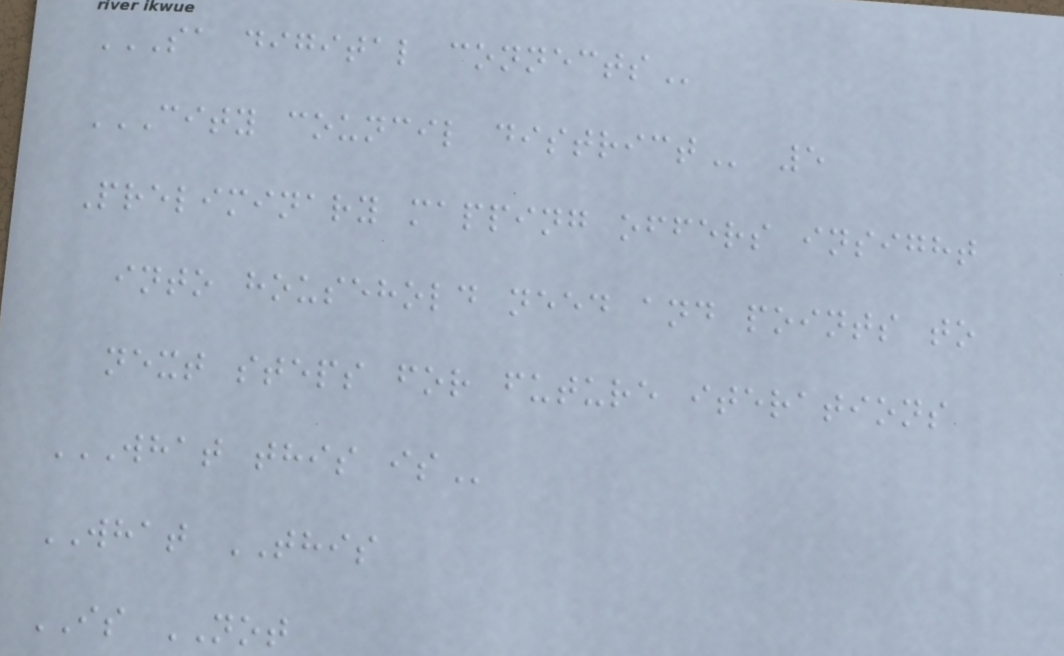SA DIGITAL CONNECTS
CITY COUNCIL DISTRICT 5
Preliminary mapping offers insight
into household need and points to
next steps for future iterations
WHAT THIS IS
WHAT THIS
IS NOT
